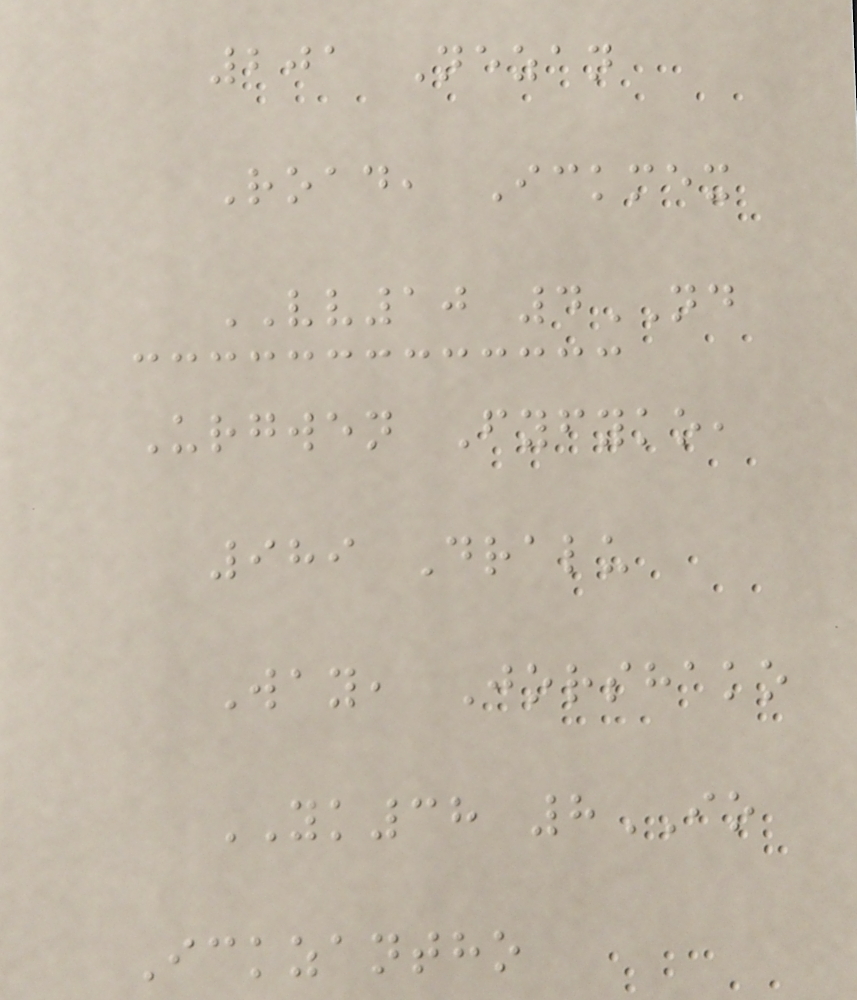201 Nezan
Road, Ickmex
VV10 4ND
Urgwen Fyfyko,
989 Dralu
Way, Jorshako
YK38 8IO
Ickzantho
